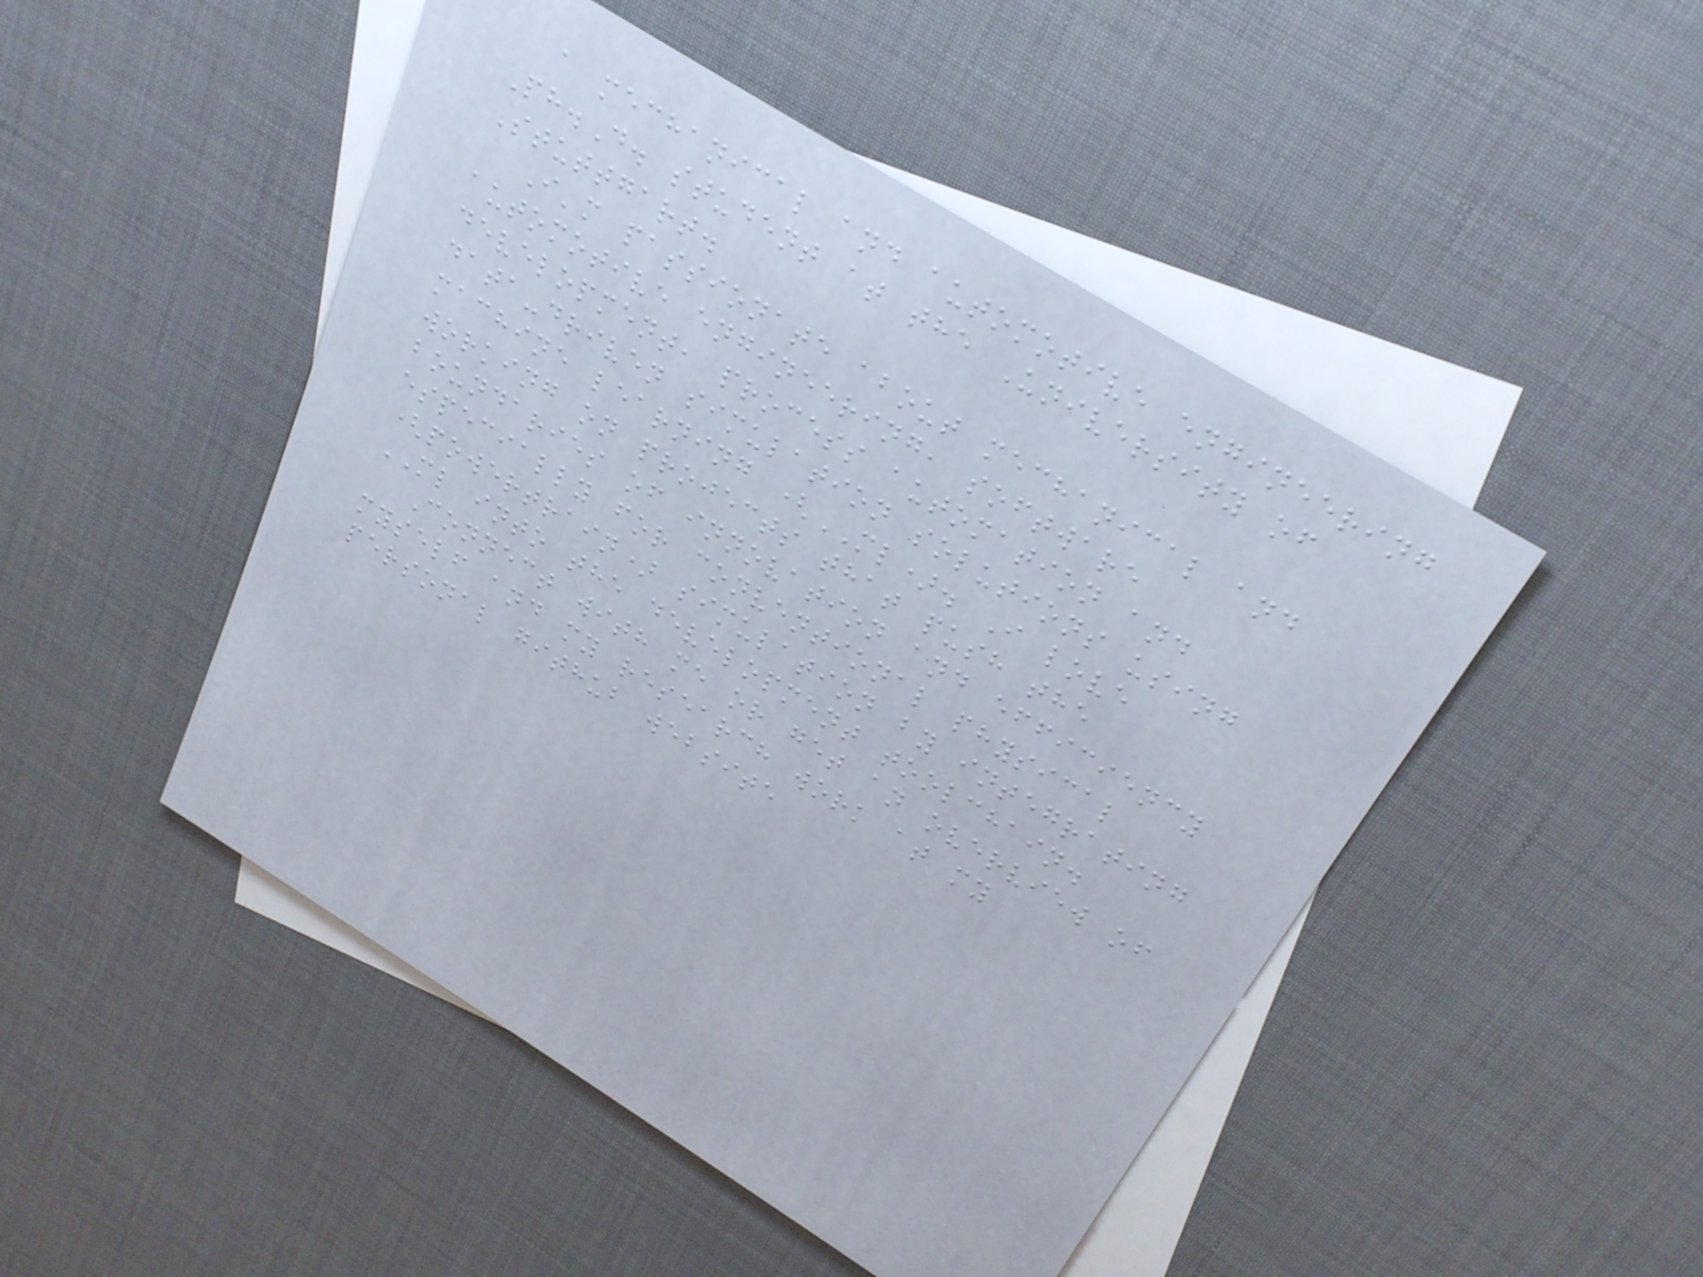a mechanical and automotive engineering
Ph.D. student at the University of
Stuttgart.
I'm passionate about mechanical and
automotive engineering, software
development, process automation and
data-driven simulation solutions using
machine learning (ML). I love
working on projects that push the
boundaries of innovation and efficiency
especially for conventional physical
(powertrain) simulation by integrating
ML into the development toolchain.
Connect with me or get an overview of
myself and my research work at my
personal github website
